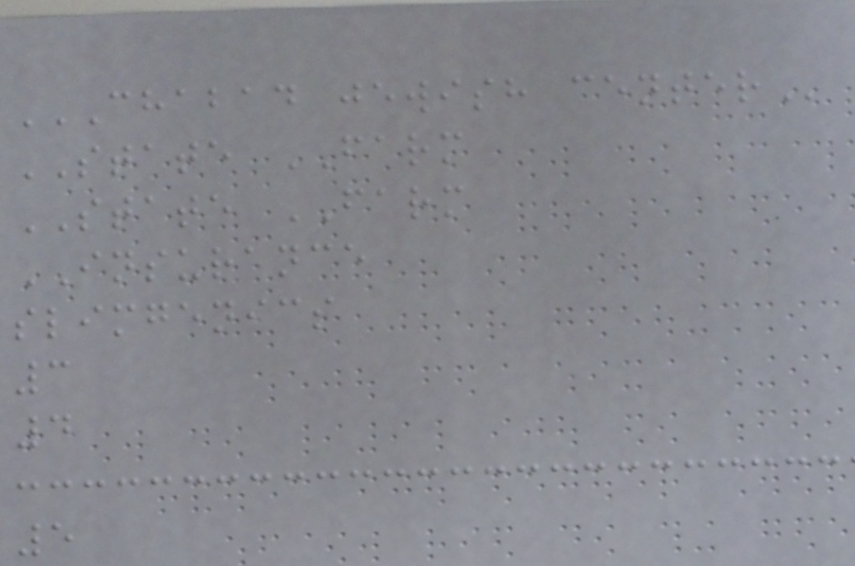CHABAD JEWISH CENTER
STATE FARM
STATE FARM
INSURANCE
slimgenics
3
4
5
